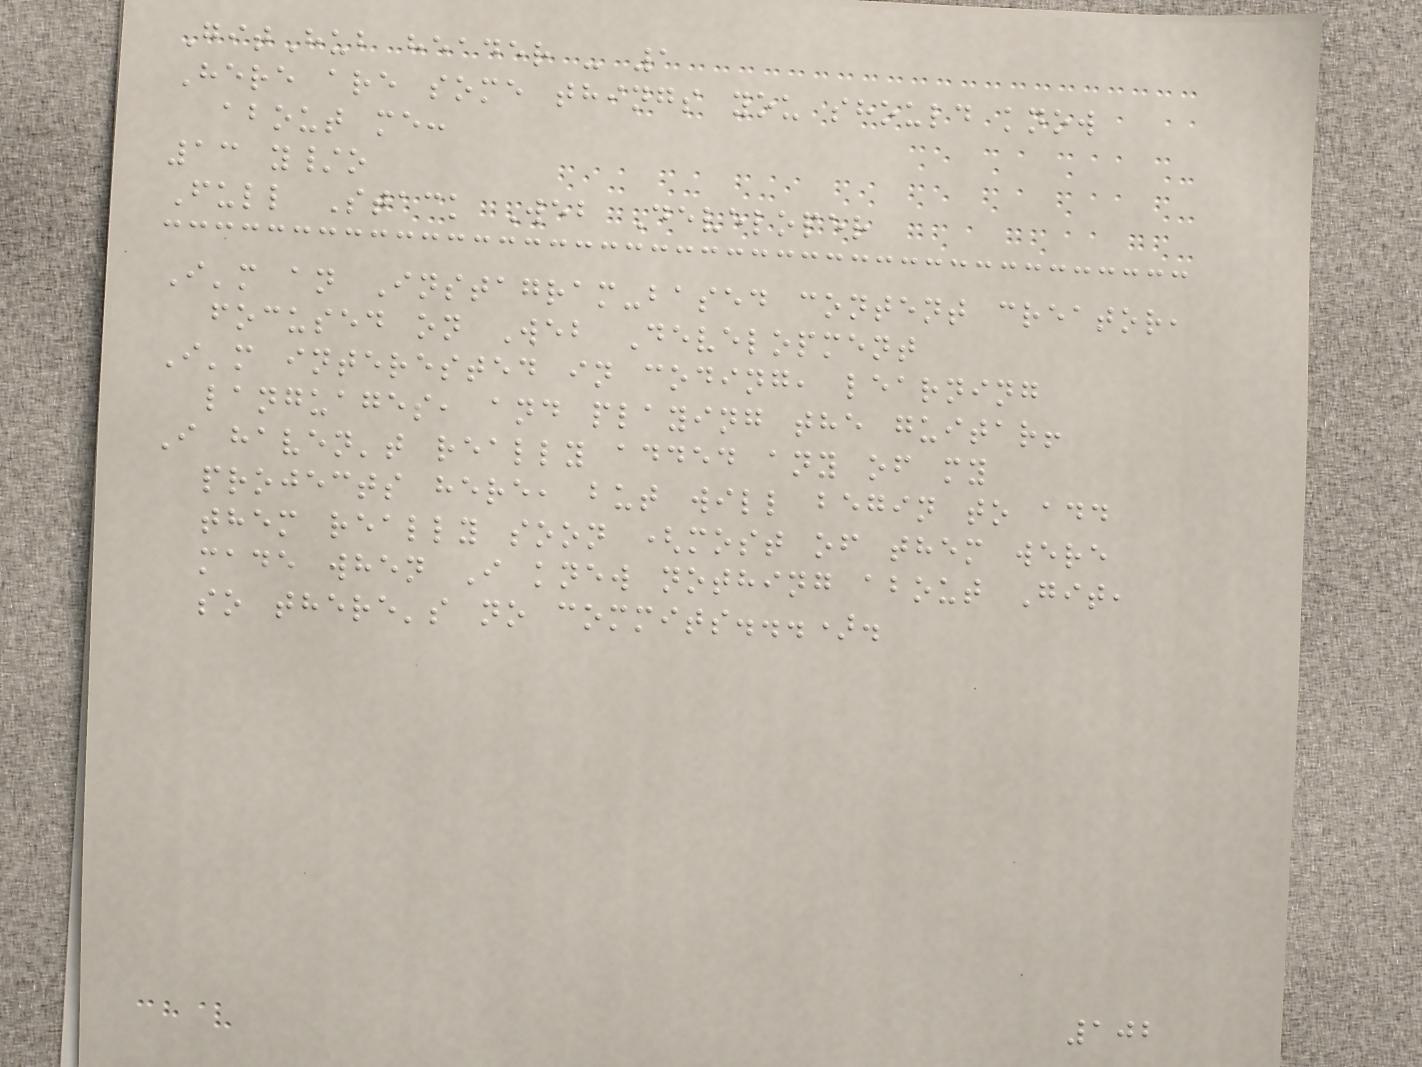GitHub header - 1
Here are some things you should know
about me:
13 y/o
Full Stack Web Developer
I'm an Instagram-based content creator,
focused on Web Development
I'm interested in coding, learning
languages, and playing the guitar!
I haven't really added any of my
projects here, but will begin to add
them really soon (most of them were
made when I knew nothing about Git,
so there's no commits...).
102
